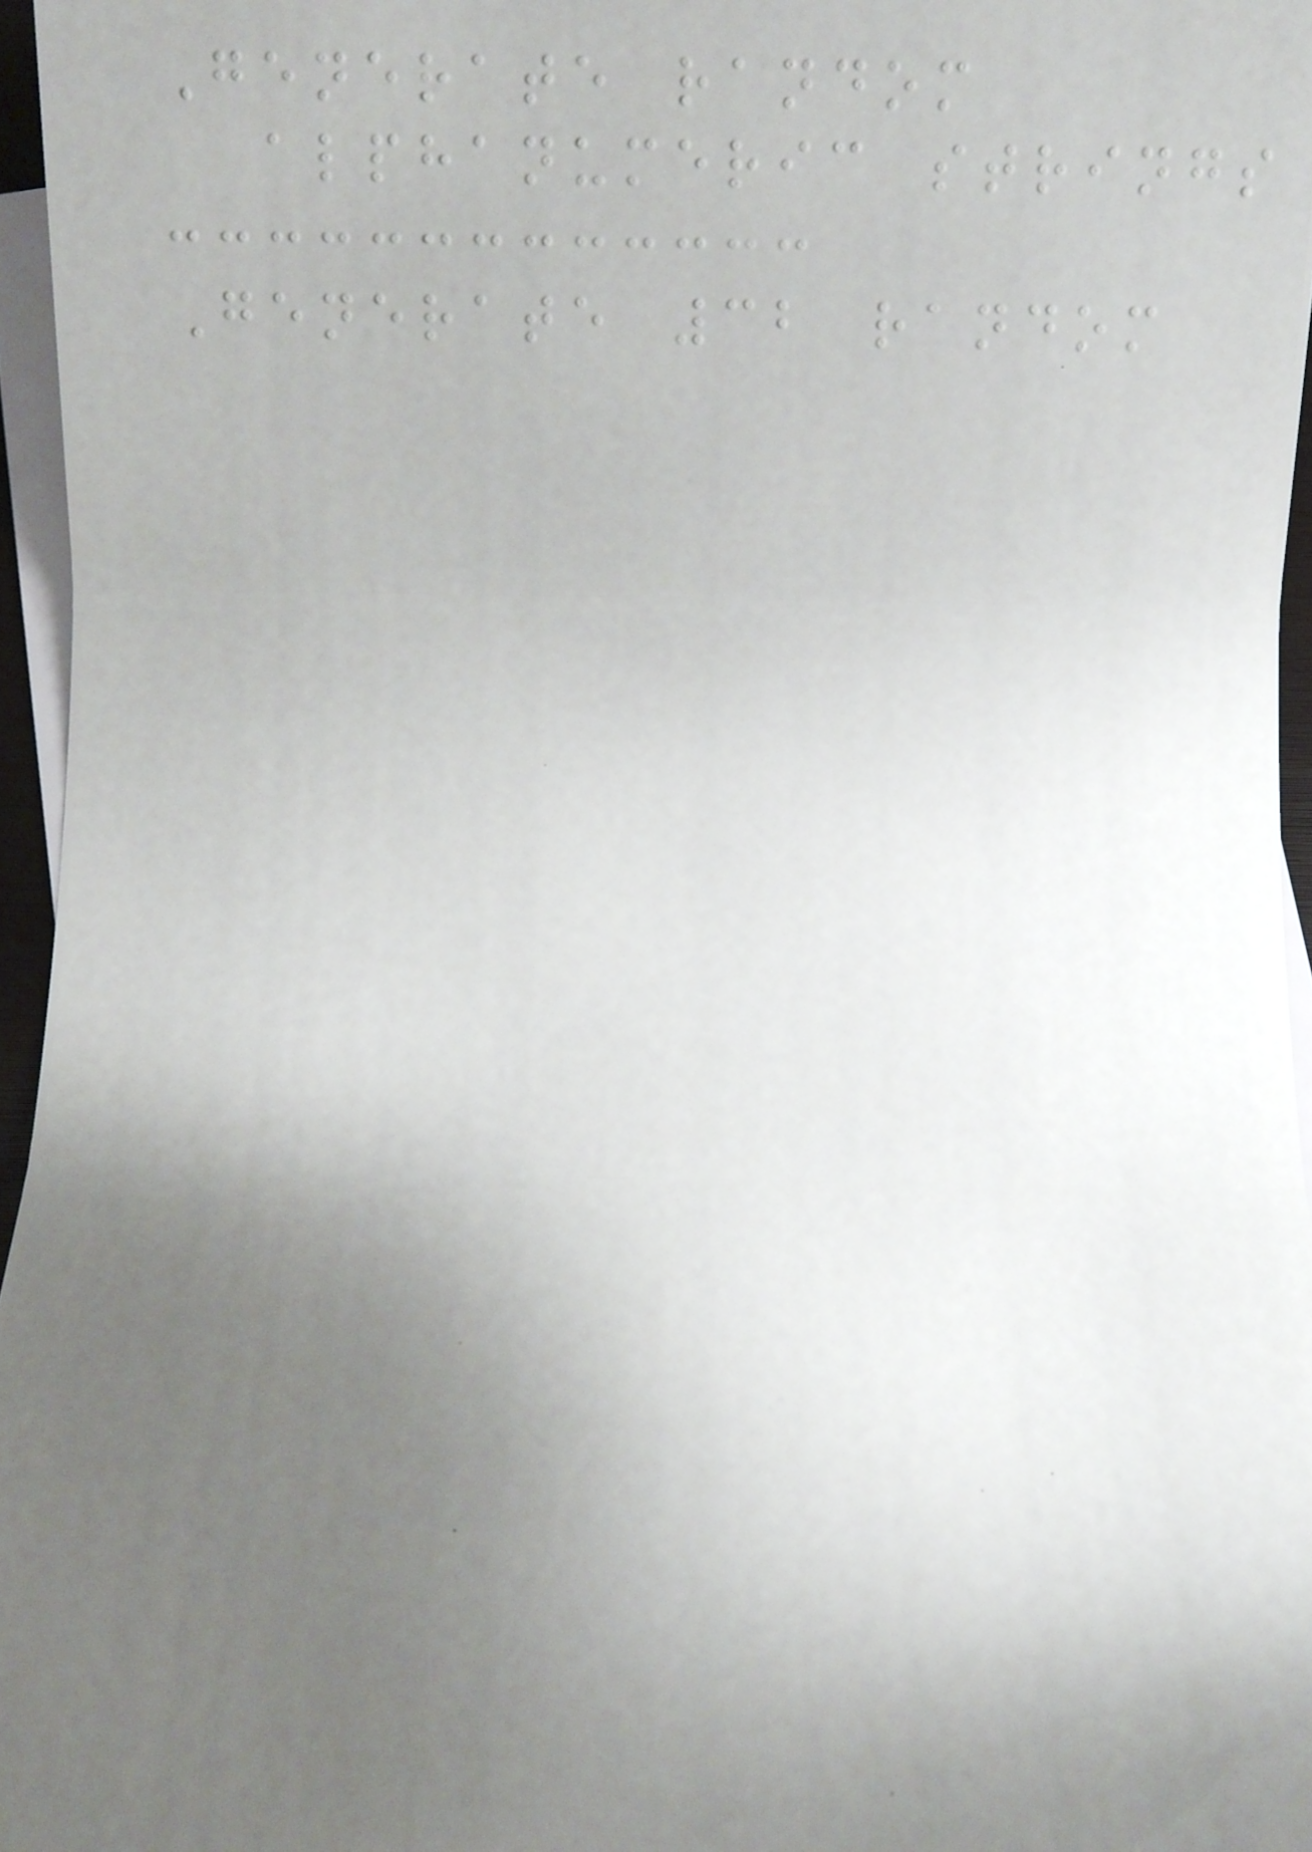Generate random
alphanumeric strings
Generate 32 random
